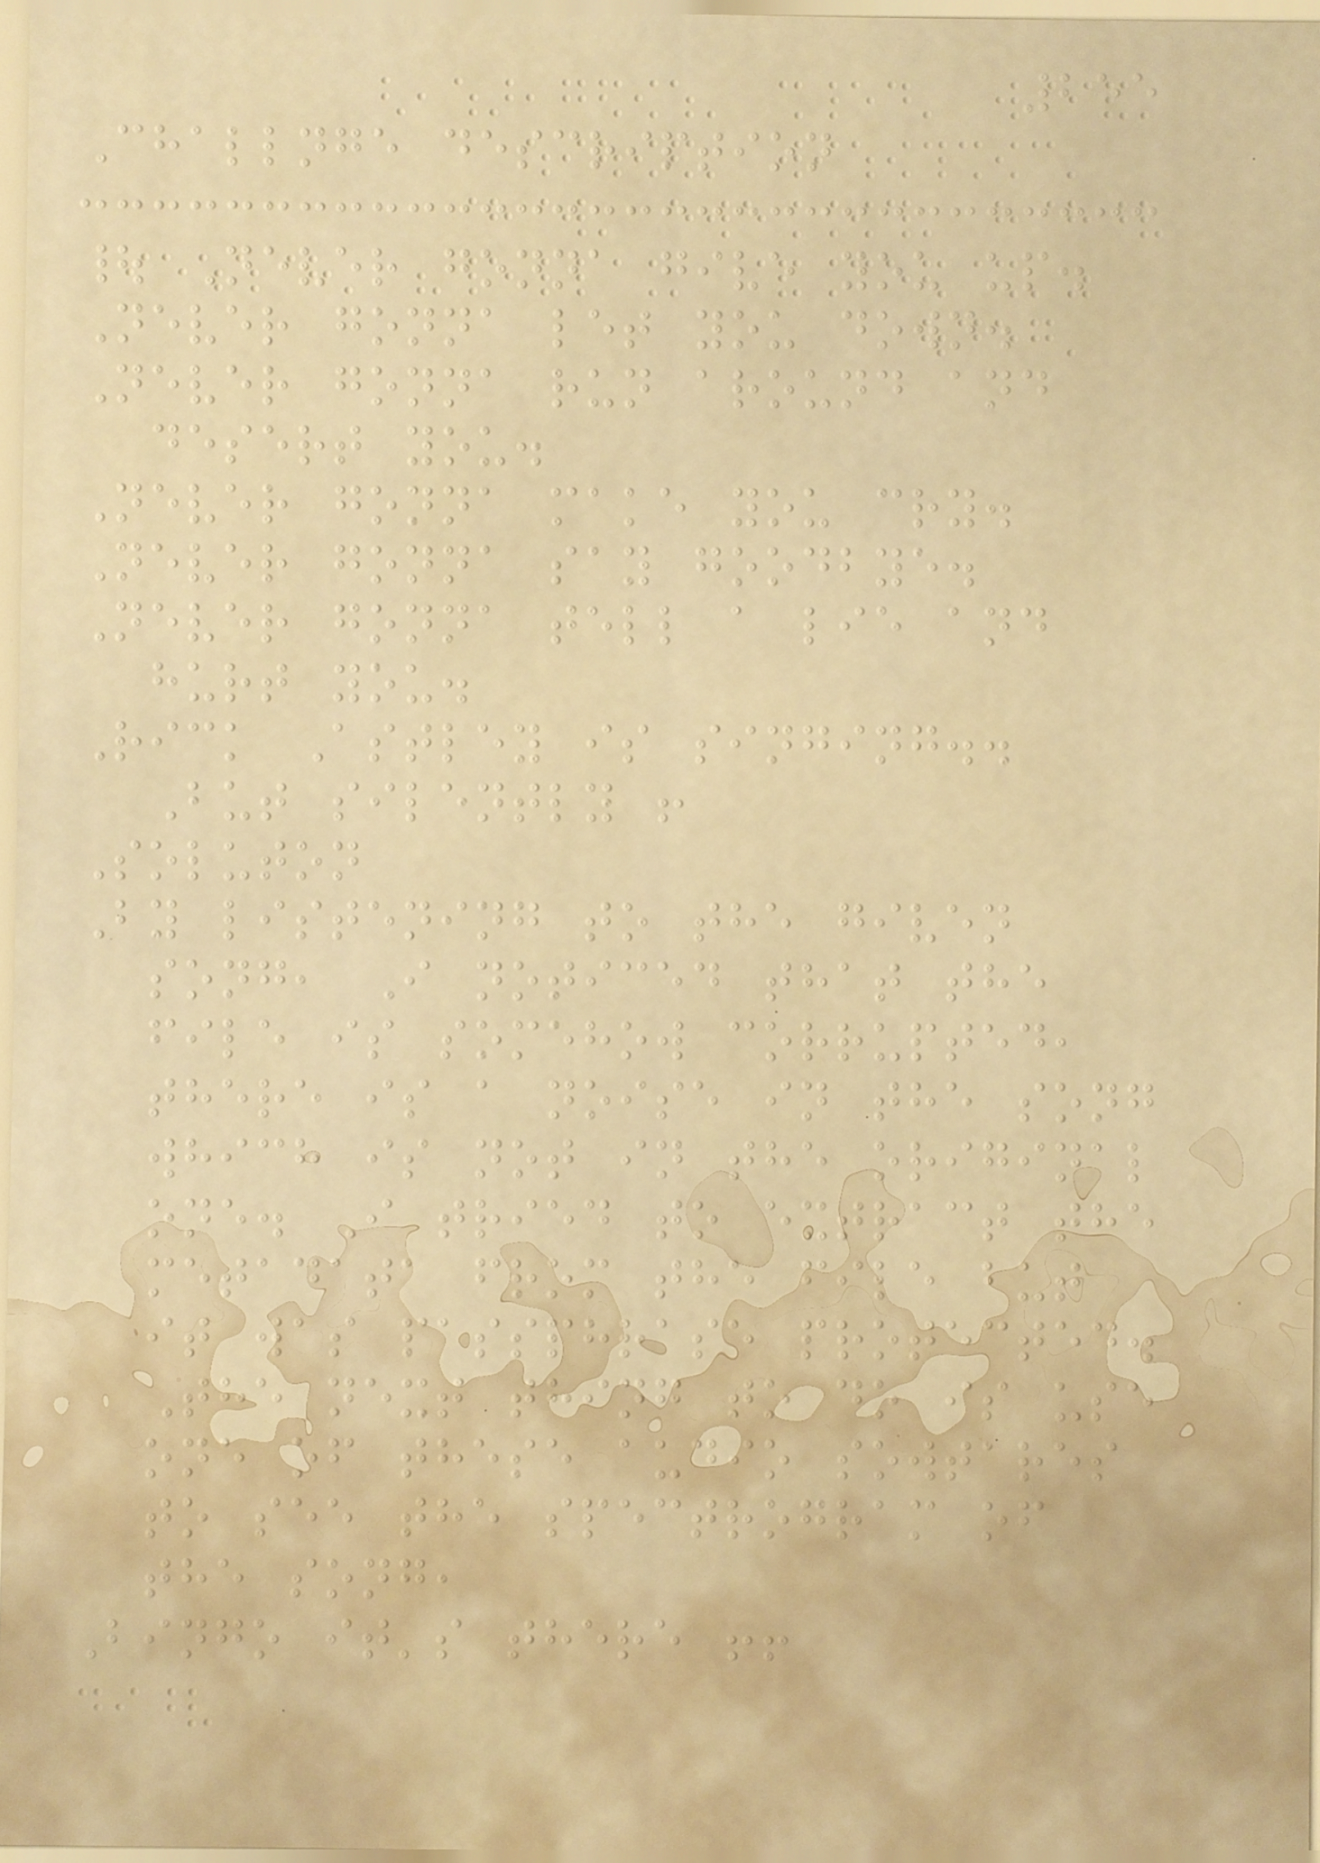255
Challnge description
| Never gonna give you up.
Never gonna let you down.
Never gonna run around and
desert you.
Never gonna make you cry.
Never gonna say goodbye.
Never gonna tell a lie and
hurt you.
Rick Astley is singing..
But silently !
Soluton
By listening to the given
song, I noticed that the
file is somehow corrupted,
there is a noise in the song
which is not in the original
one. I tried to extract the
metadata from the file but
it was passphrase protected.
The next thing to do is use
one of these audio sowtares
to see the spectrogram of
the song,
Bingo it's there !!
